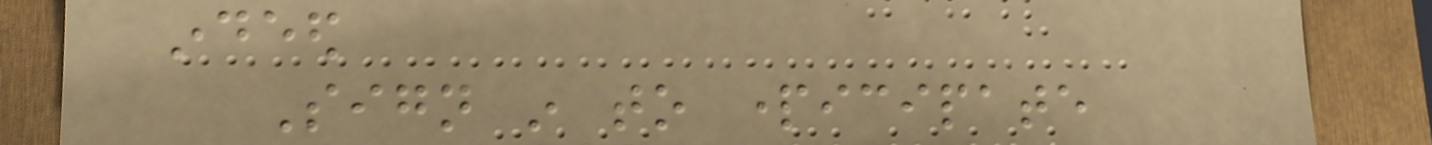indeed
Sign in to participate
